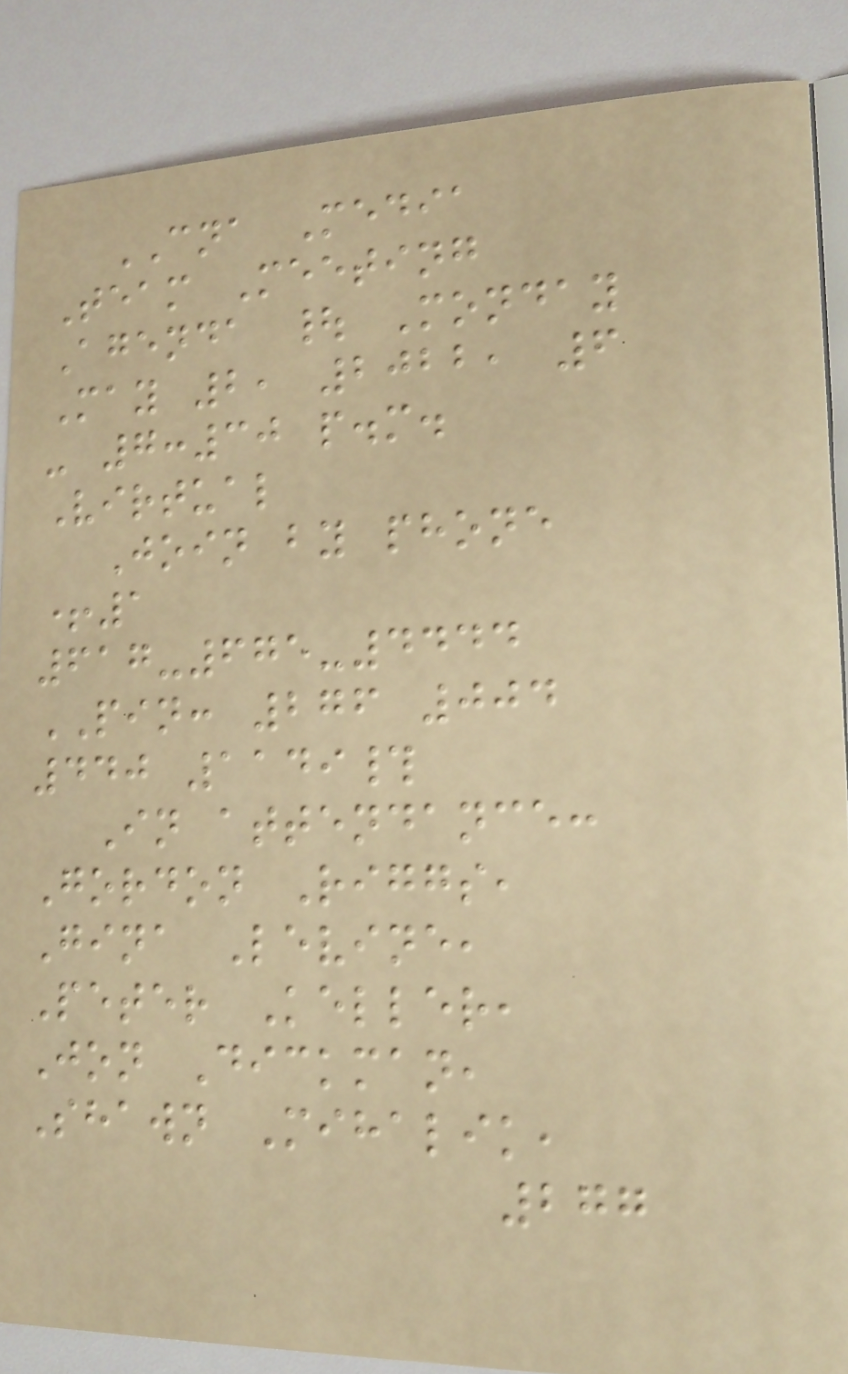CNA Media
Team Meeting
Agenda | Monday
May 2, 2022, 6
- 7:30 p.m.
Virtual
Join by phone
+1
617-675-4444
PIN: 276 004
440 1149#
In attendance:
Gordon Riggs,
Gina Levine,
Peter Keller,
Jon Dickman,
Shawn Mihalik,
277
